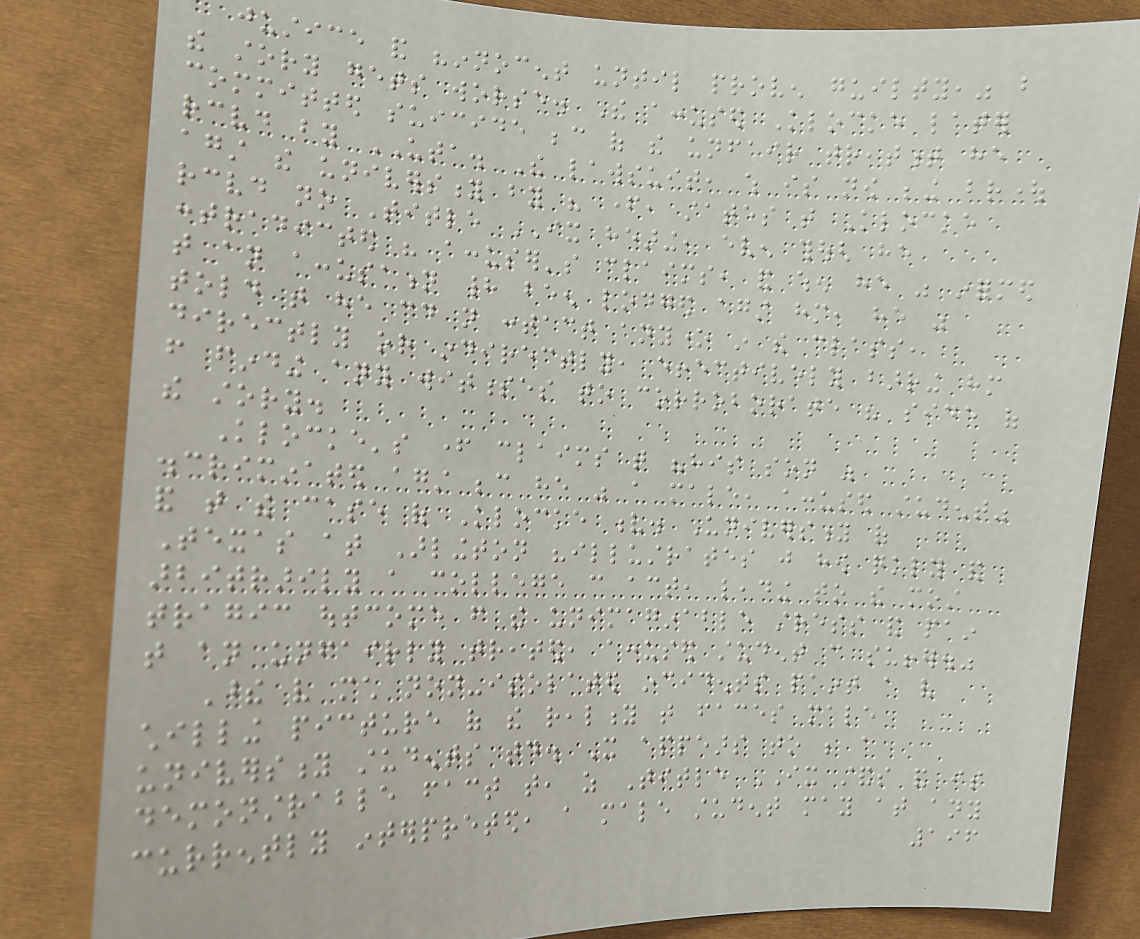justice and "innocent until proven guilty," but
the story gets worse. The accused Klocke later
committed suicide because of the unfair treatment he
received by UTA. The lawsuit, which is now being brought
against the university by his father, states that Klocke
received no Title IX hearing, even though he
contradicted his accuser's claims, and when he was informed
that an accusation had been lodged against him, he was
told that he could not contact anyone in the class,
directly or indirectly, effectively barring him
from finding any witnesses to corroborate his side of
the story.
Klocke's father claims that "his son was
discriminated against because he was a male, accused student"
and that the case of Klocke v. University of
Texas at Arlington "illustrates just how quickly and
arbitrarily a college can act, leading to the most
tragic outcome from the unimaginable stress and pain
that an unfairly treated, accused student can suffer."
These very much non-isolated incidents paint a very
chilling picture of the reality that faces male
university students today. It appears to be a
demonstrable fact that, as Title IX stands and is
currently interpreted, a male student may at any
196
